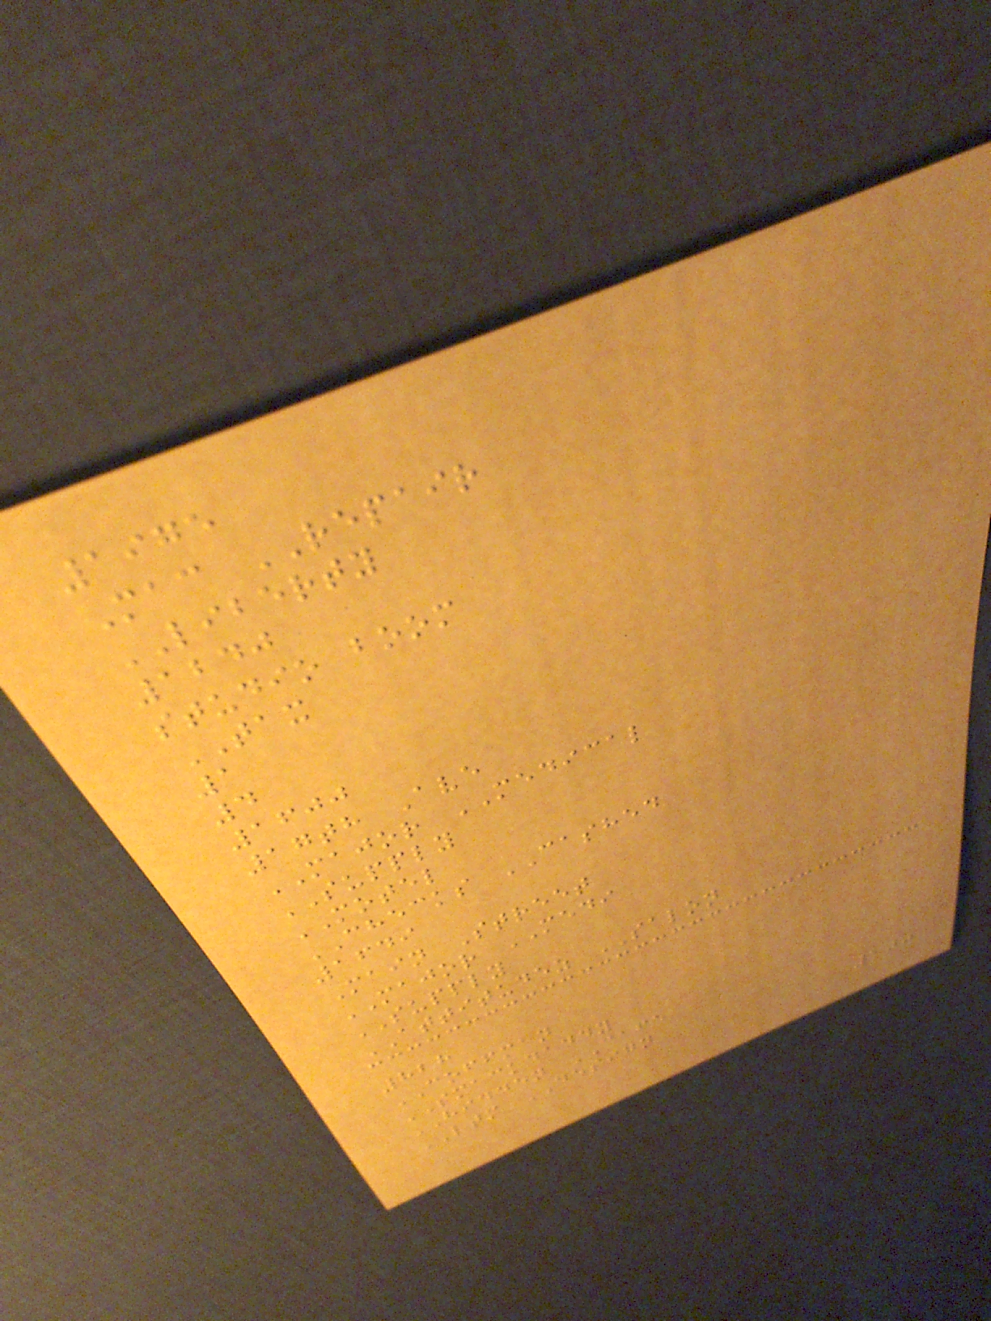1975
Mac REPAIR
LIBERTY
1240
studio boom
TAX
1
4
1600
17th Ave
MAJOR MEDICAL
SUPPLY
MOTEL
CHECKS CASHED
1649
Main Street
MAJOR MEDI
SUPPLY
ATTITUDEZ SALON
828
COFFMAN
SMACKDADDY
HIDDEN CAFE
LTM DESIGN
100
